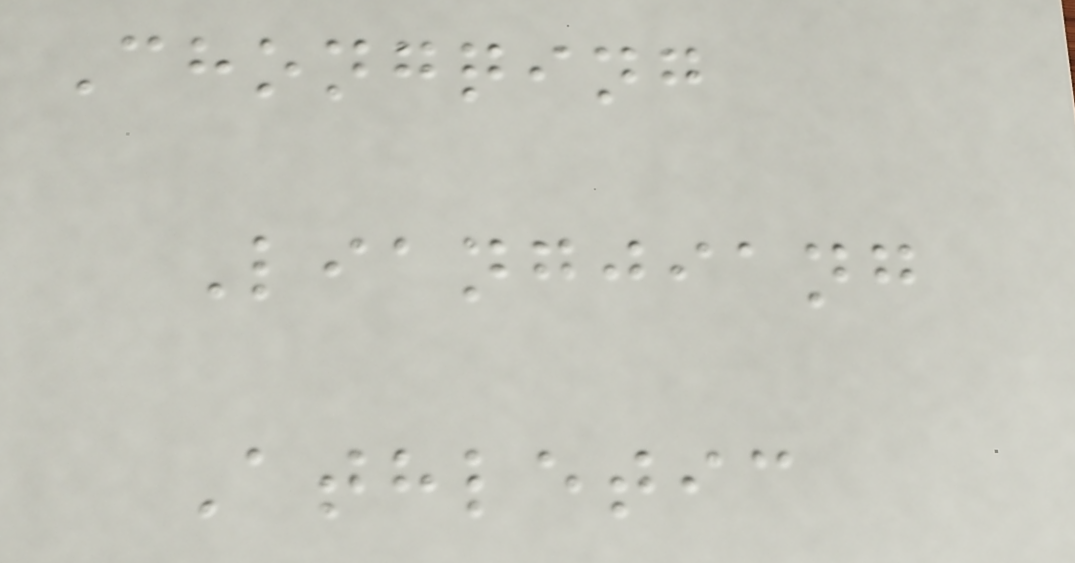Chongqing
Liangjiang
Athletic
